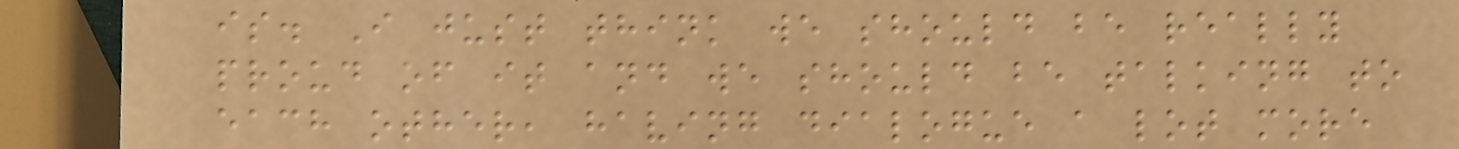is. I just think we should be really
proud of it and we should be talking to
each other, having dialogue a lot more
